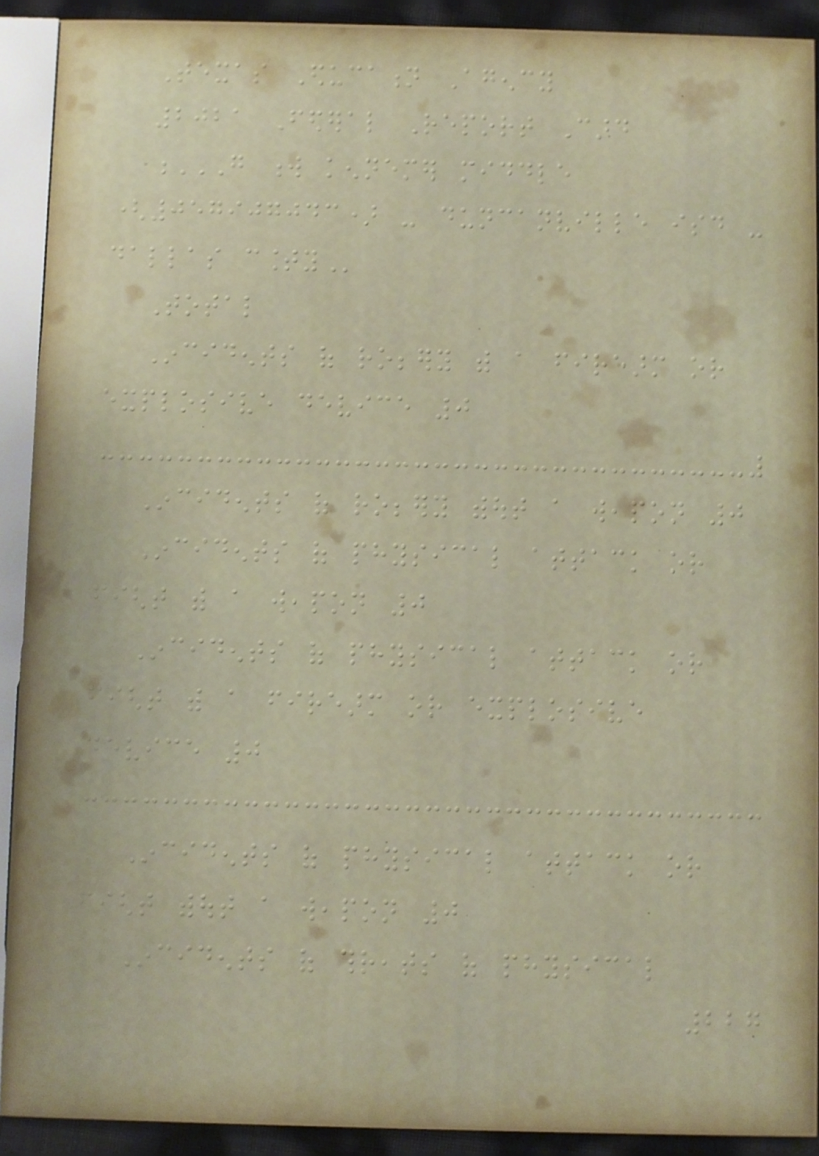Texas Education Agency
2021 Federal Report Card
G W KENNEMER MIDDLE
(057907043) - DUNCANVILLE ISD -
DALLAS COUNTY
Total
Incidents of robbery with a firearm or
explosive device 0
Incidents of robbery without a weapon 0
Incidents of physical attack or
fight with a weapon 0
Incidents of physical attack or
fight with a firearm or explosive
device 0
Incidents of physical attack or
fight without a weapon 0
Incidents of threats of physical
227
